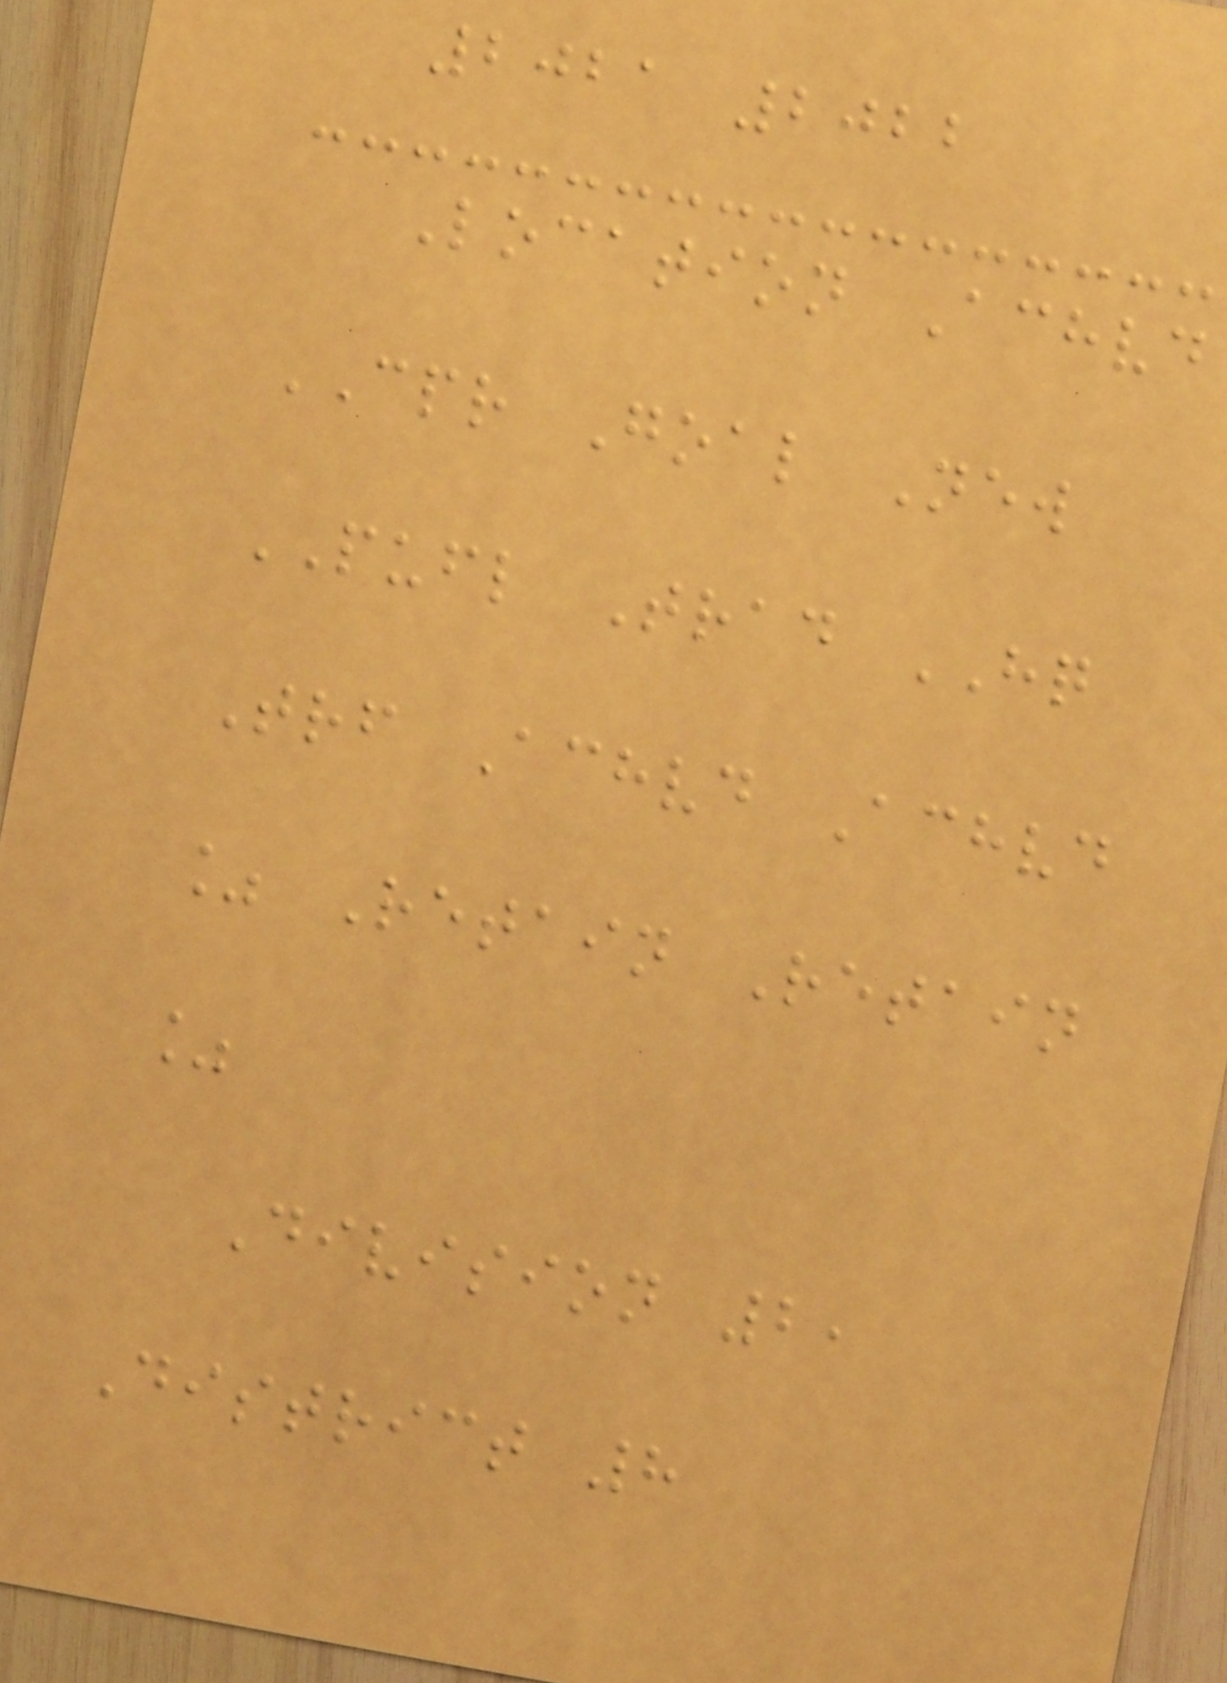2021 2022
Location Achvd
CPR Goal New
PUFL Trad HQ
Trf Achvd Achvd
% Retain Retain
%
Division 2,
District 8
